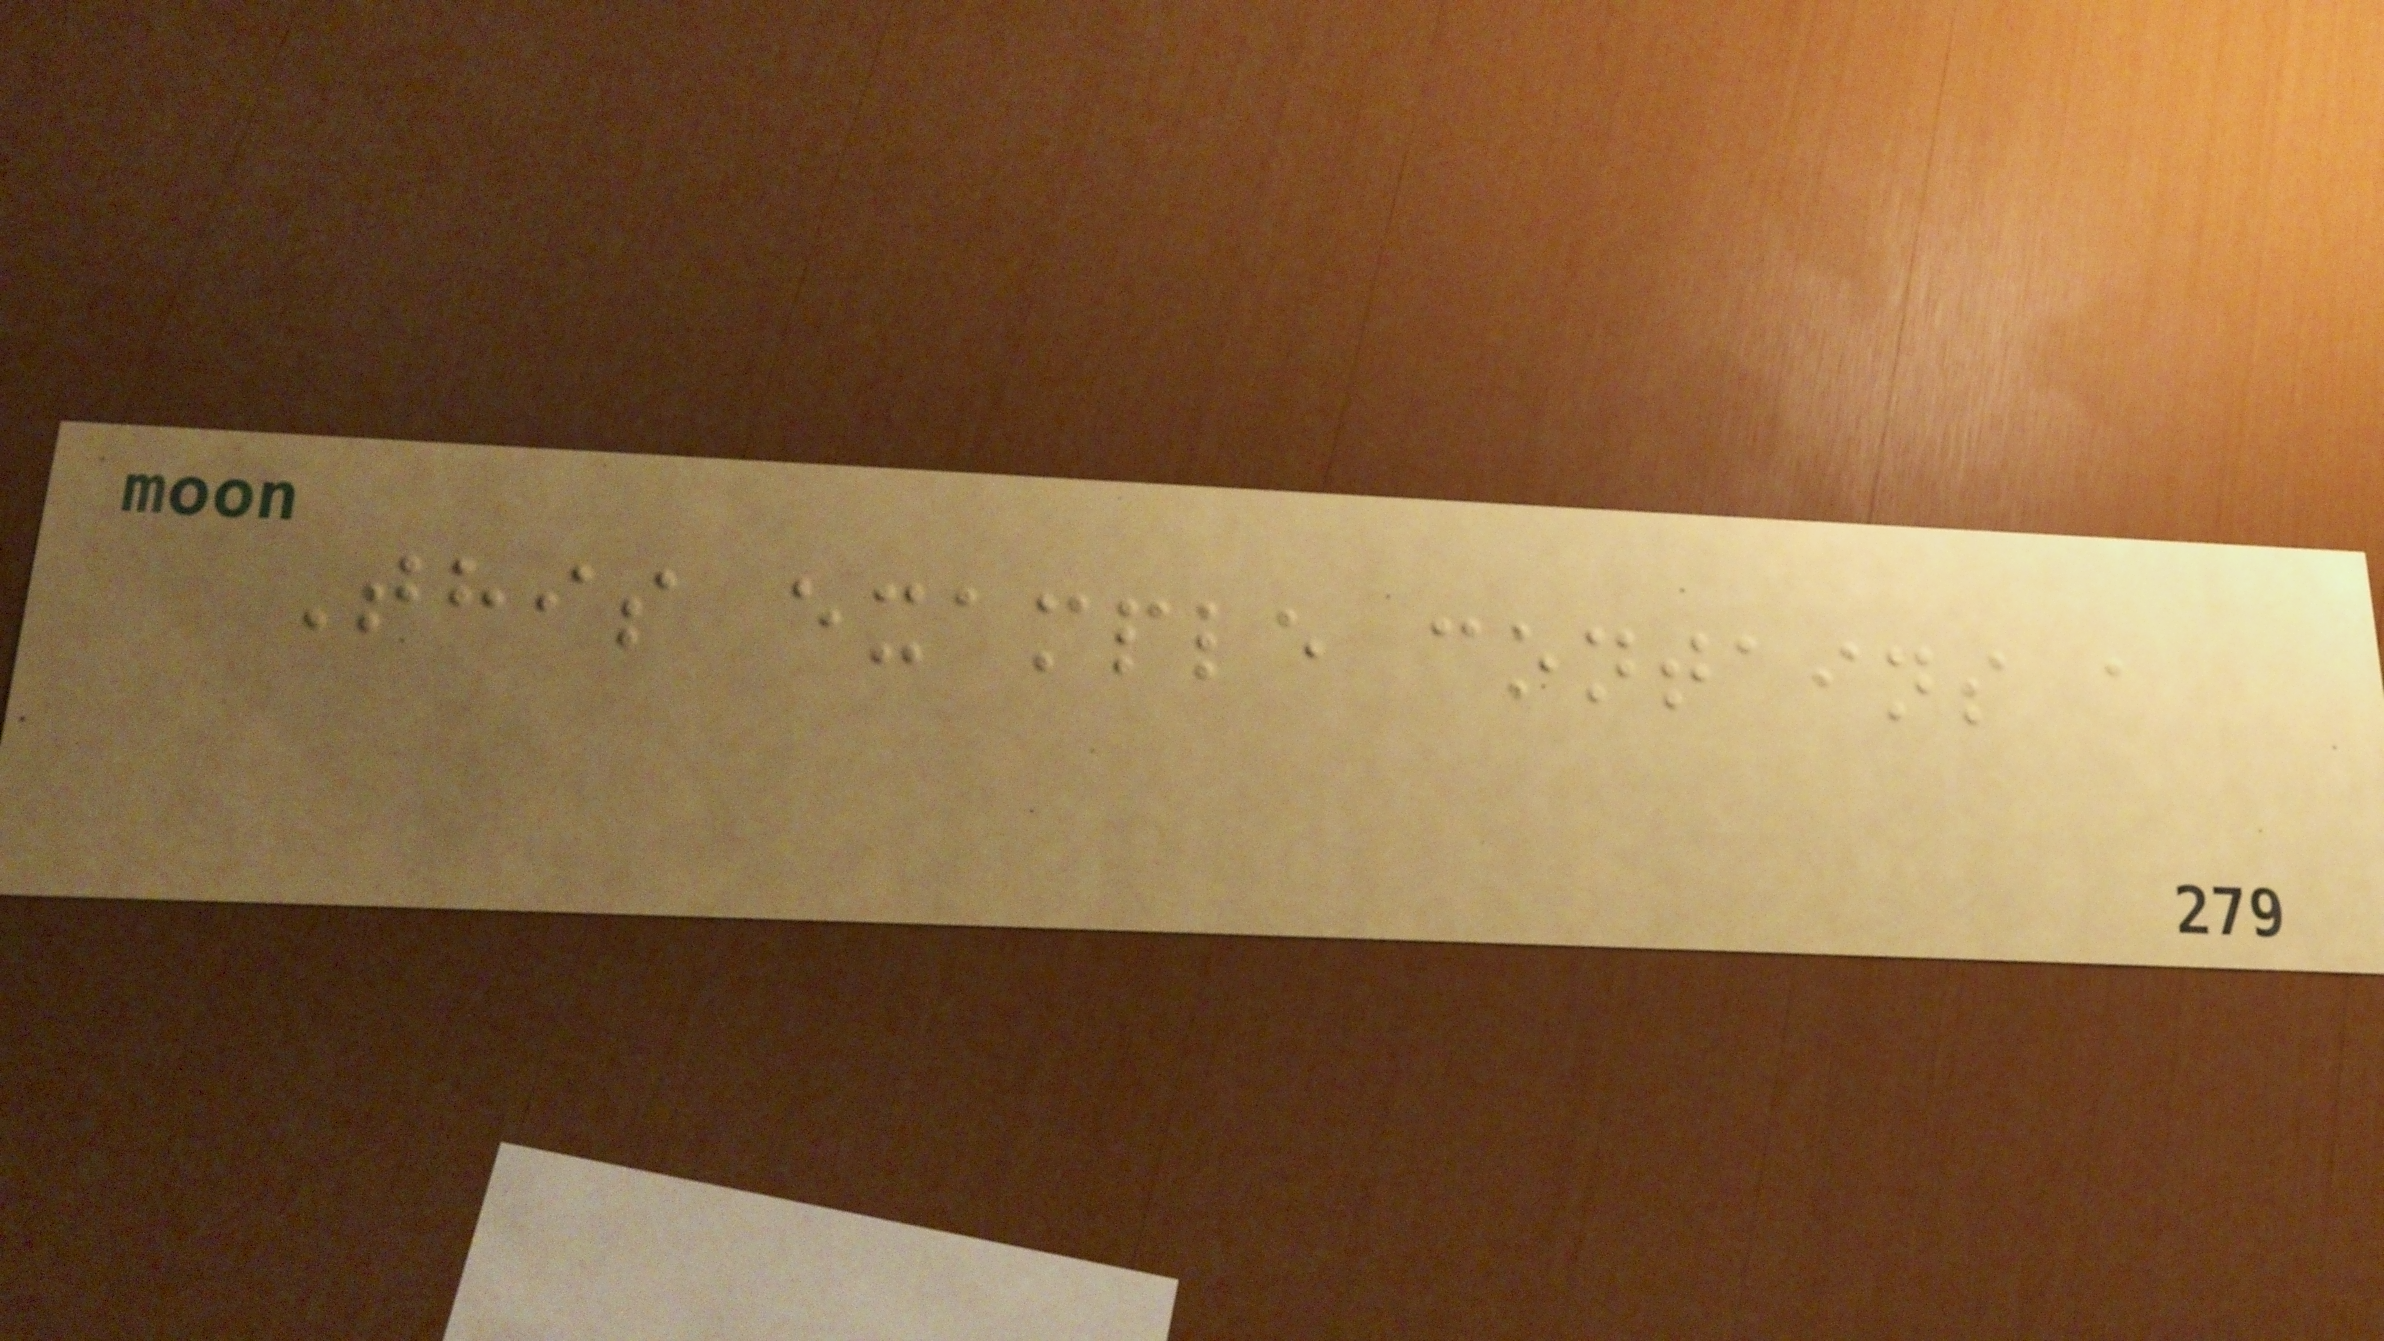This example contains a
